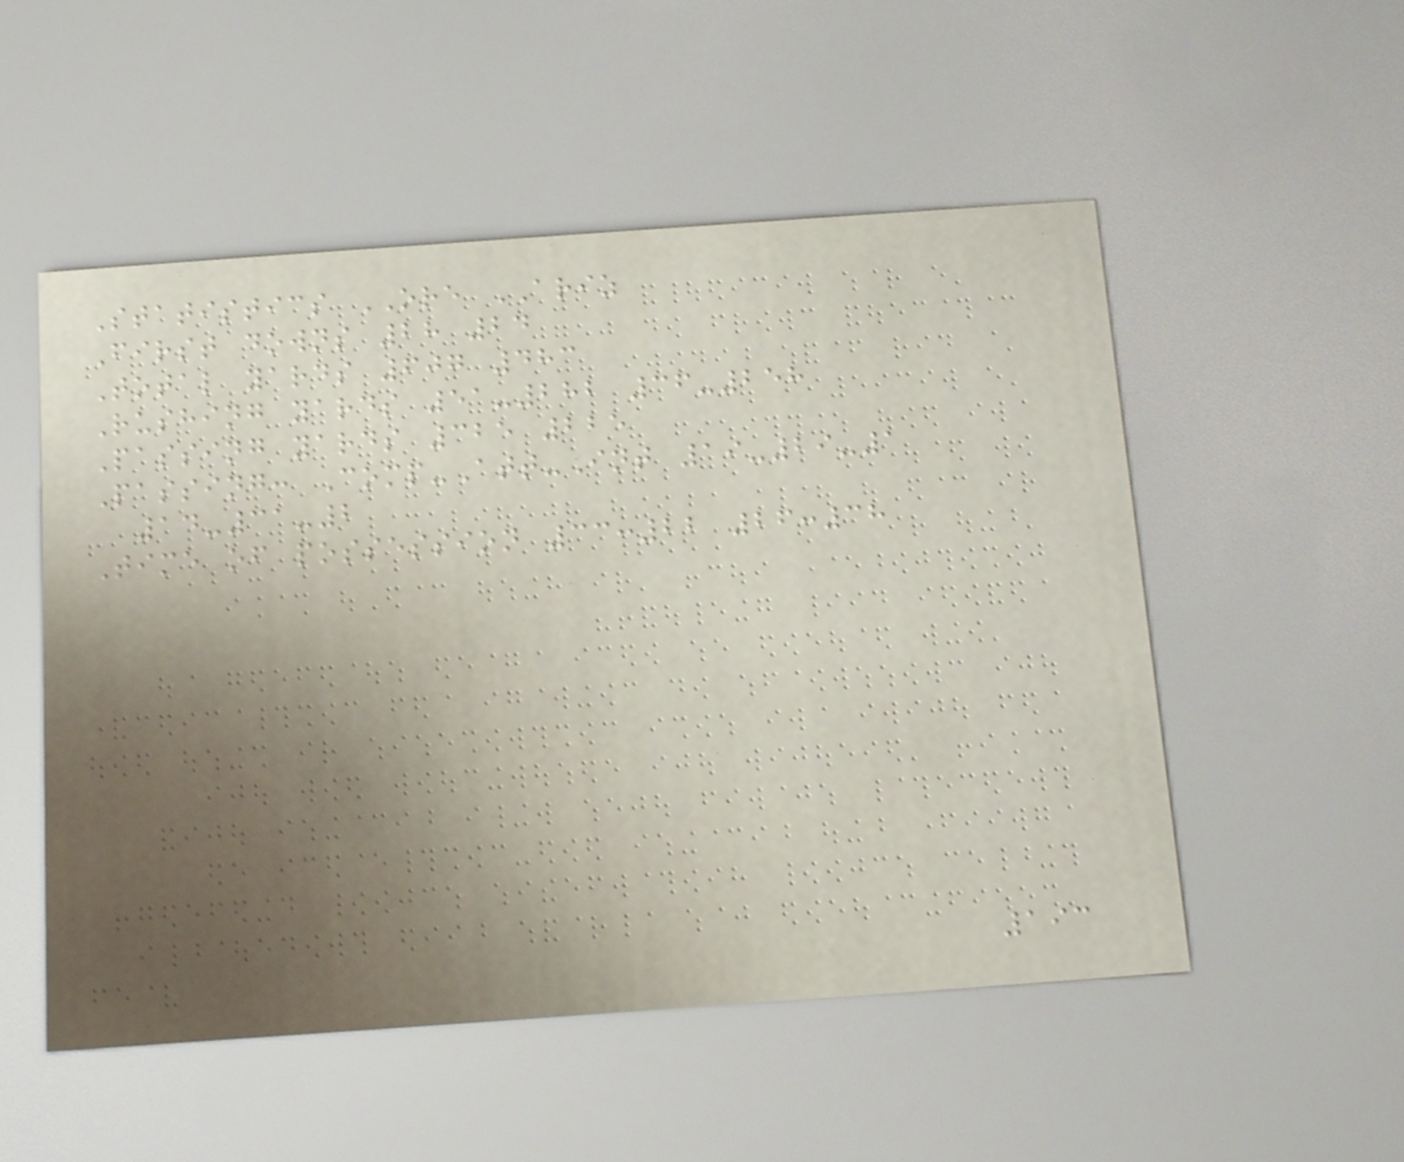Statistics ORE ARIZ
First downs 28 24
Total yards 607 483
Rushing yards 51-282 36-258
Passing yards 325 225
Passing: Comp-Att-Int 19-29-1
14-31-2
Time of possession 33:22 26:38
193
